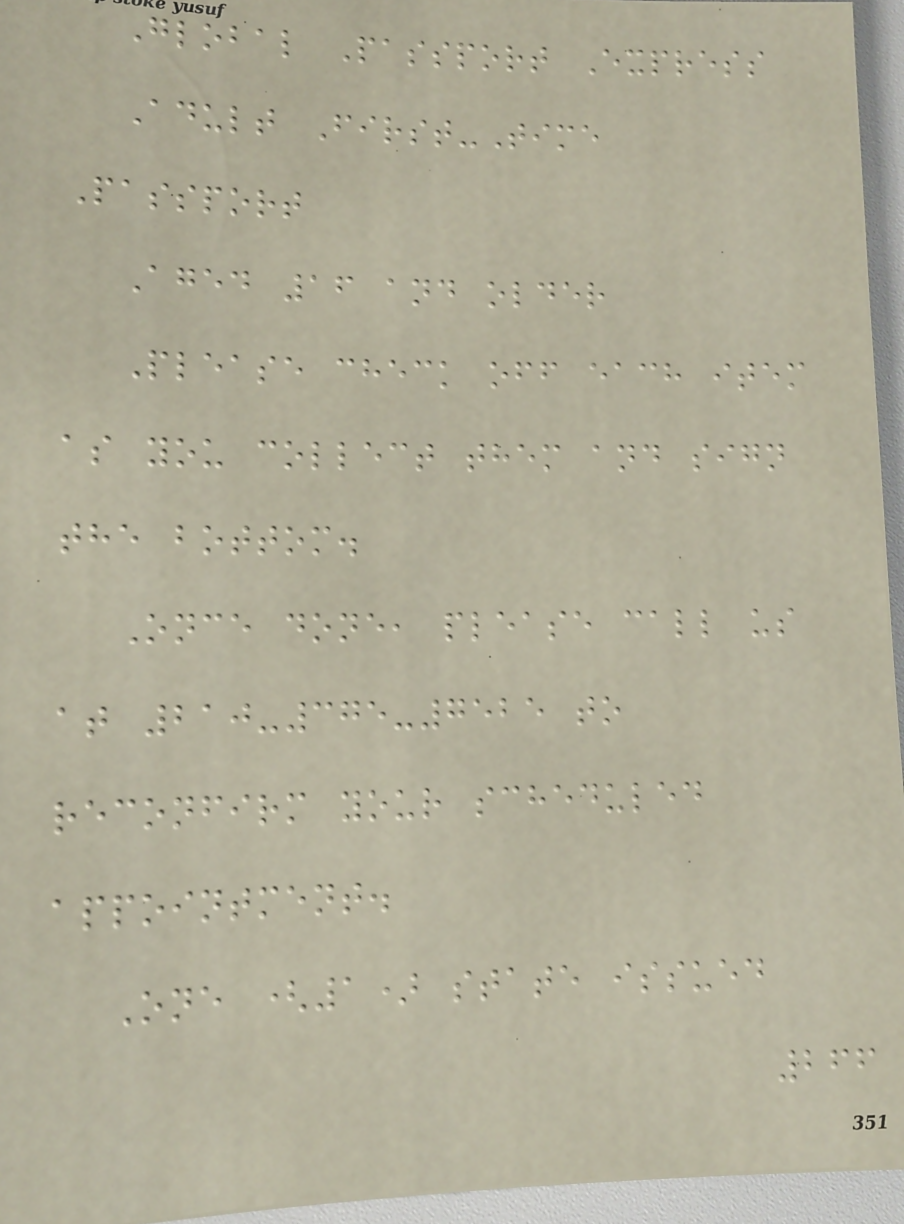Global Passport Express
Adult First-Time
Passport
Aged 16 and older
Please check off each item
as you collect them and sign
the bottom.
Once done, please call us
at 210-375-7525 to
reconfirm your scheduled
appointment.
One (1) state issued
266
